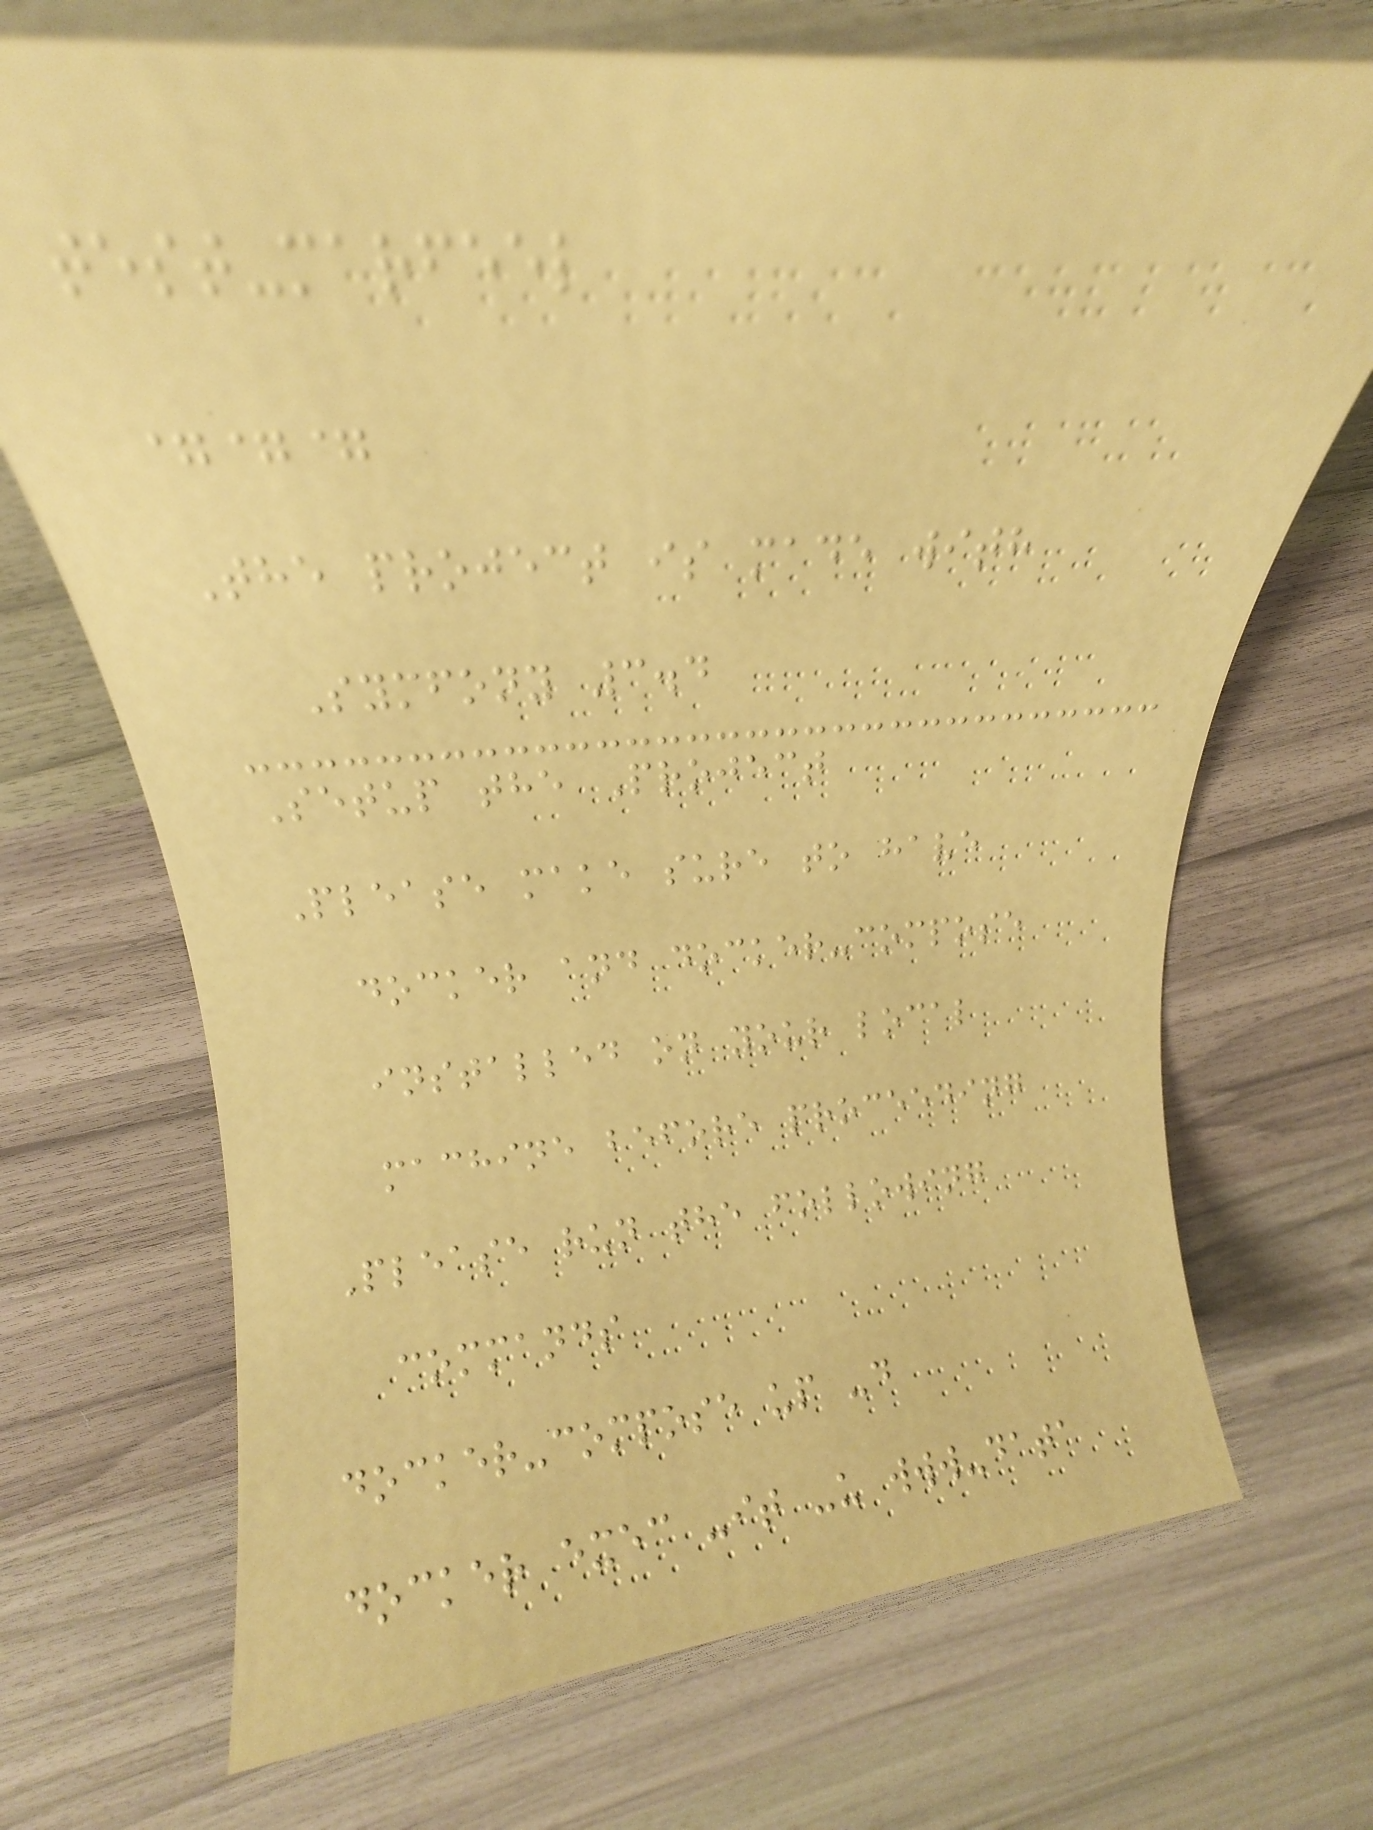test-marfeel
===
The project is made with
Symfony 3.4
Setup the Project
Please make sure to have
docker and docker-compose
installed on your local
machine before proceeding
Please run the following
commands
docker-compose up -d
docker exec -it -u www-data
